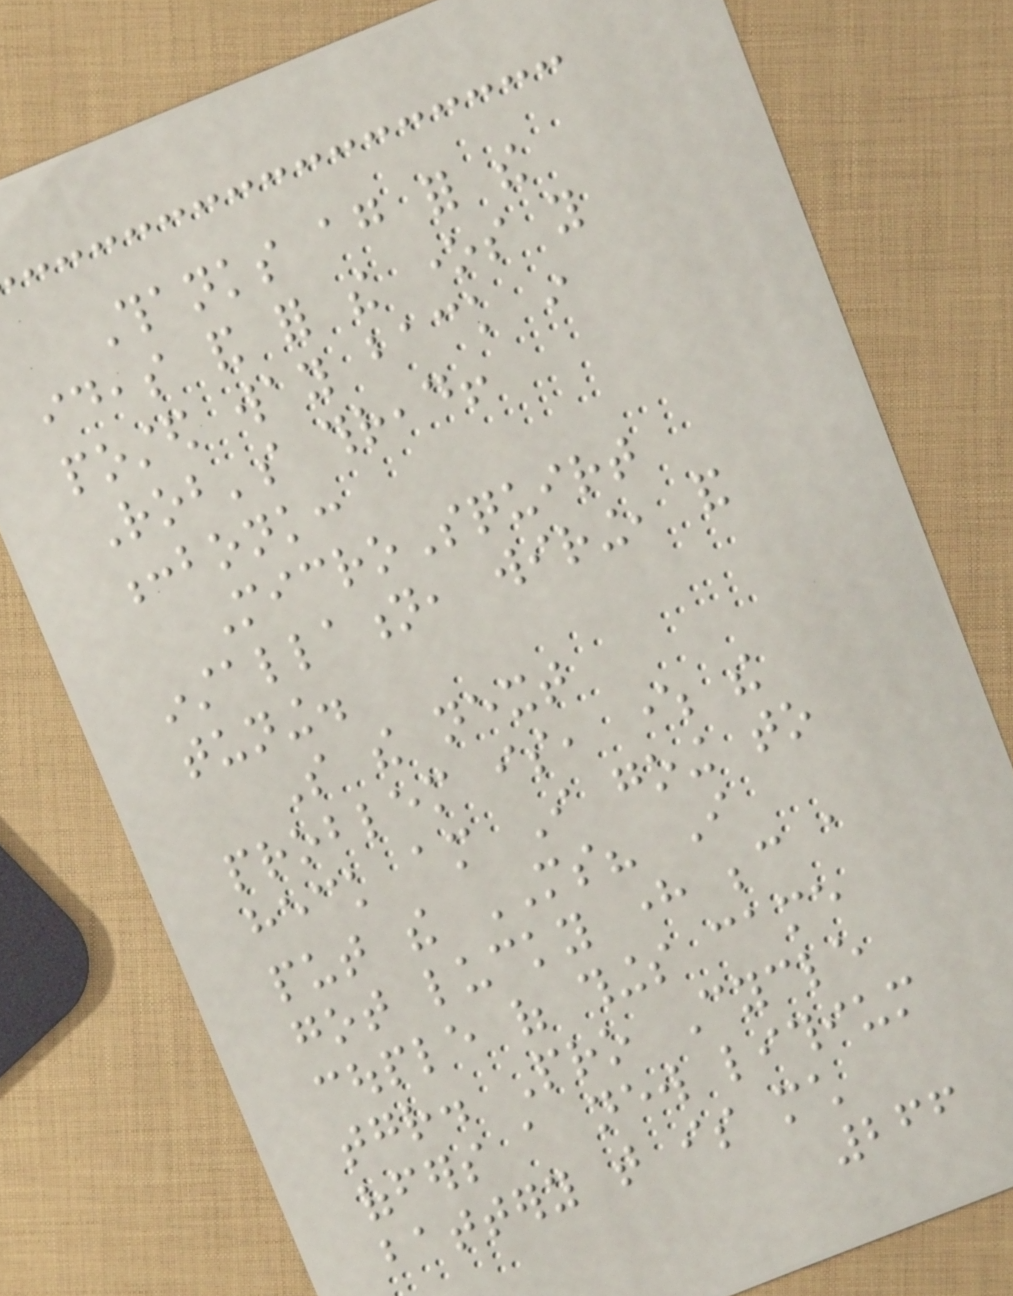Thanks again for the
ideas and for the ones you
posted way back in
Rob's thread!
:bonk:
MicroSquirt
installation, wiring, and
tuning.
So the next
problem is, where the
heck am I going to
put the MS? I
got lucky here because a
couple of things came
together. Pro Cycle
offers a new lithium
battery that is much
266
